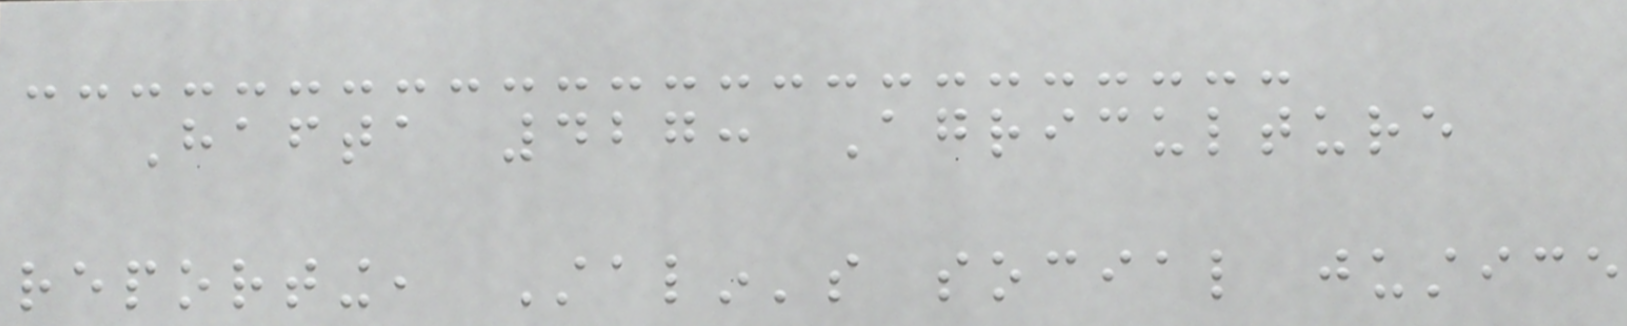Hafta 427: Agriculture
reporting, Stalin's social justice
